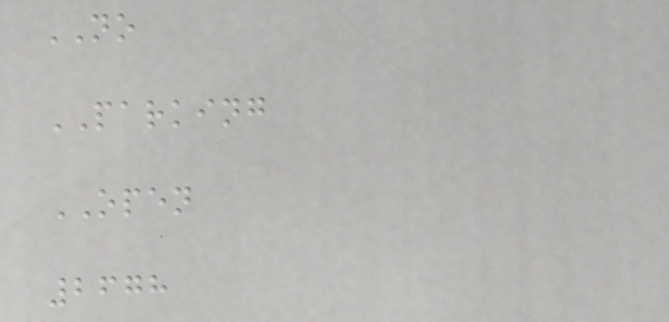NO
PARKING
OPEN
2678
